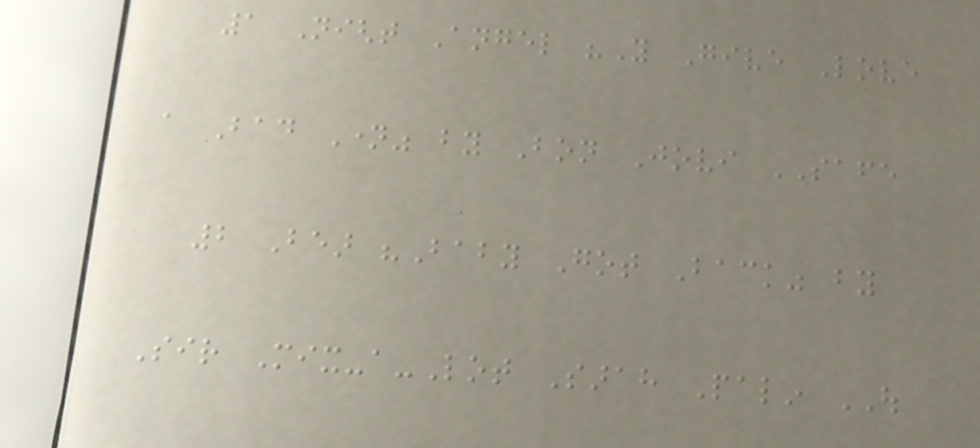1 Night Angel "You Give Love
a Bad Name" by Bon Jovi SAFE
2 Bear "Baby Got Back" by
Sir Mix-a-Lot Sarah Palin OUT
